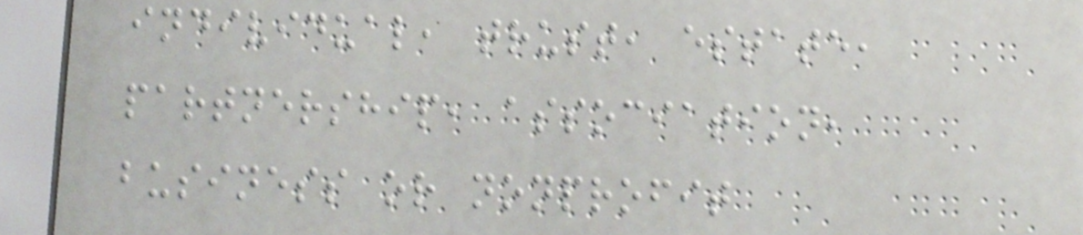individual, trust, estate,
partnership, association,
business or nonprofit
